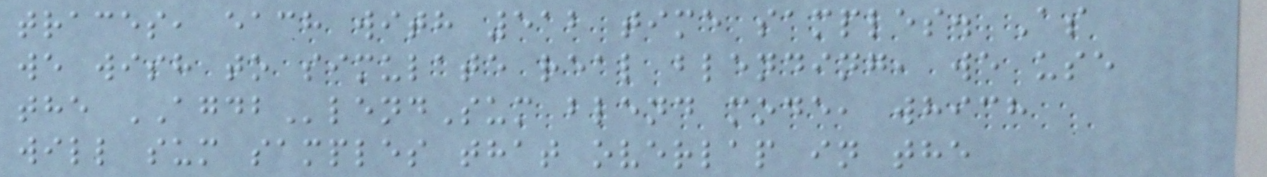traces, each with 512 time samples. As
we wish to simulate real blending, we use
the AGDBlendSum blend mode, which
will sum samples that overlap in the
